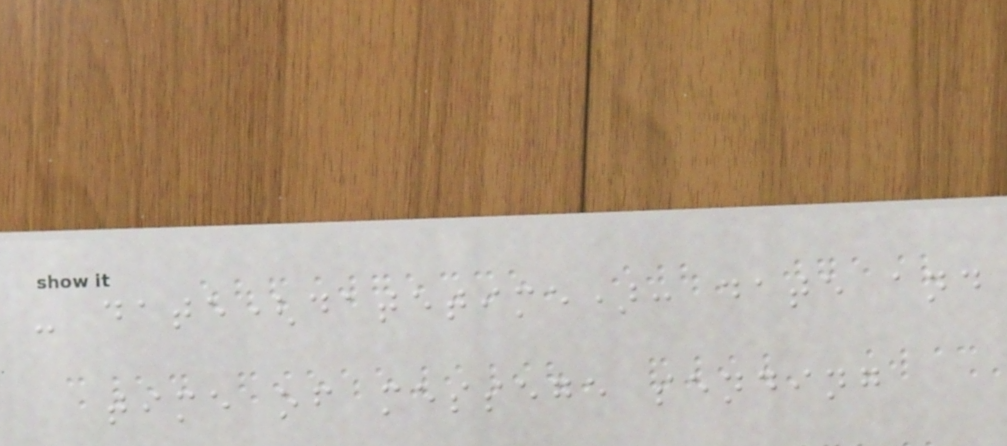- date(datetime): date and
time of messege sending
